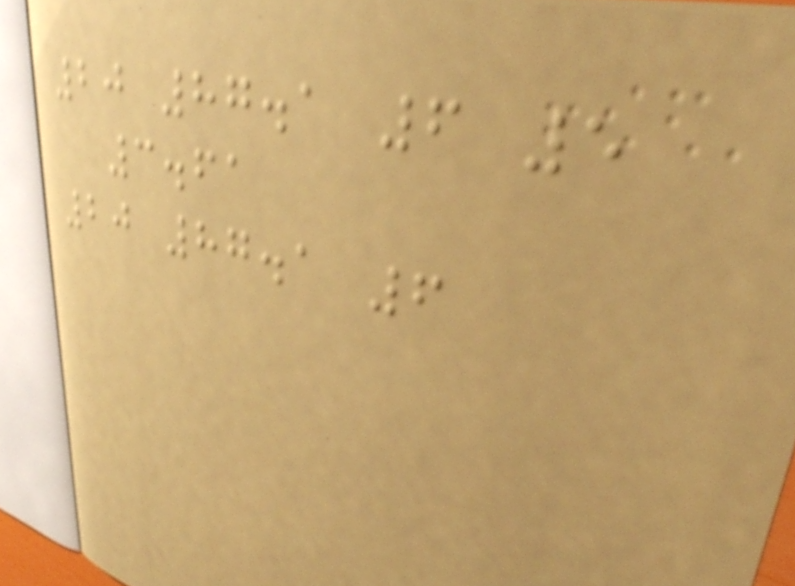20 87.1 6 5
3.61
20 87.1 6
